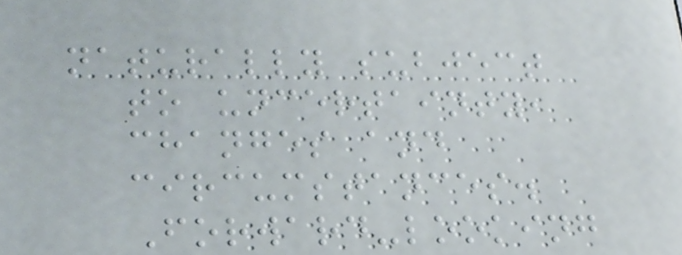naturally subject
to uncertainty,
changes and
circumstances.
Forward-looking
